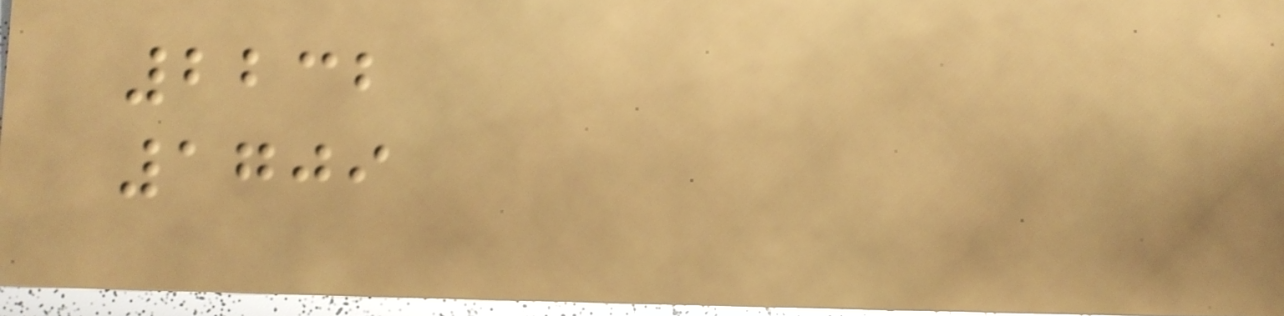2232
1709
